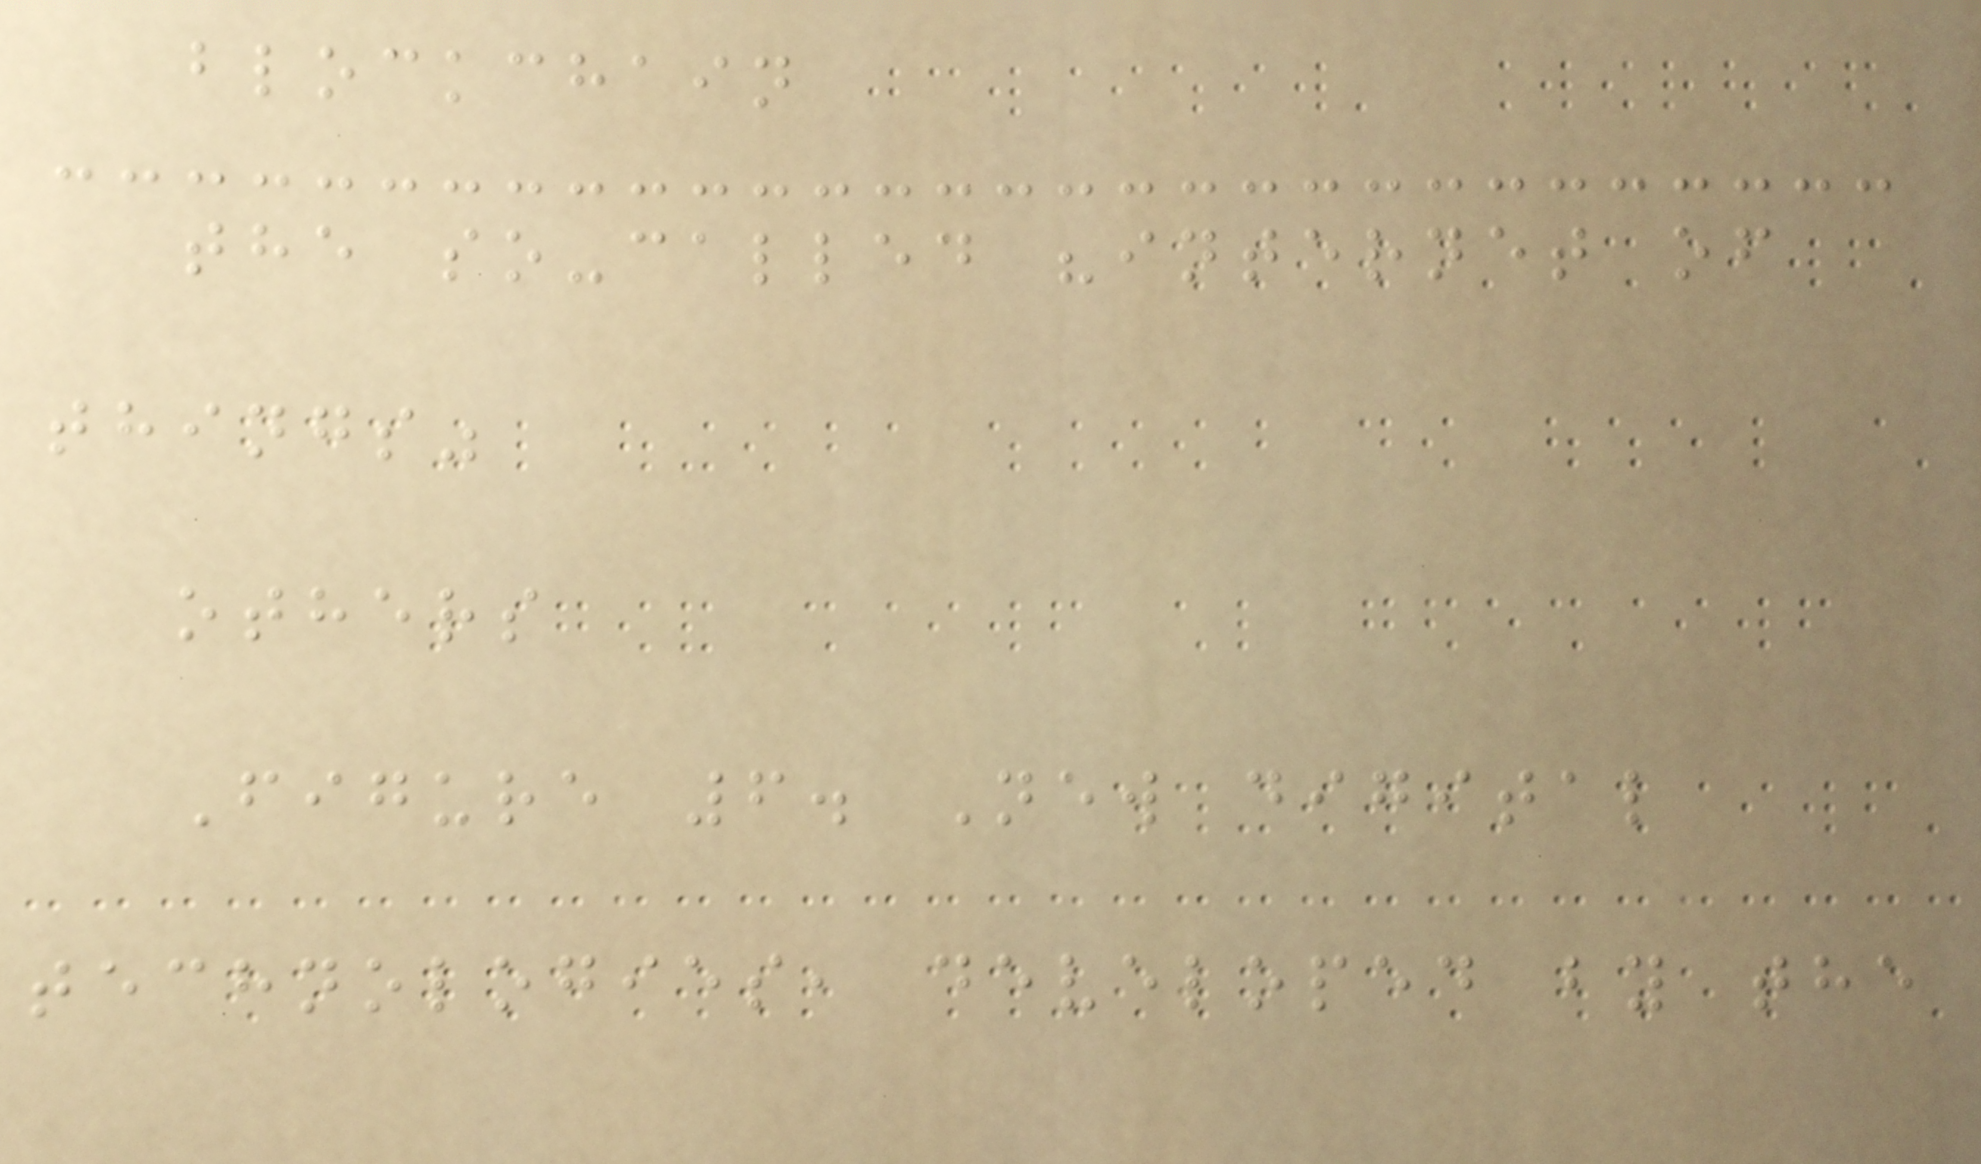blockchain
the so-called "internet of
things"
others
Figure 6. New digital
technologies, developed by the
